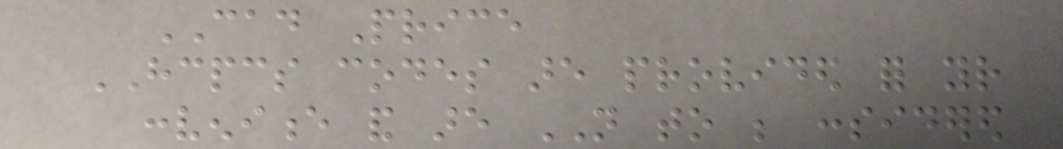CAD Price
HCPCS codes are provided for your
convenience and are NOT to be considered
